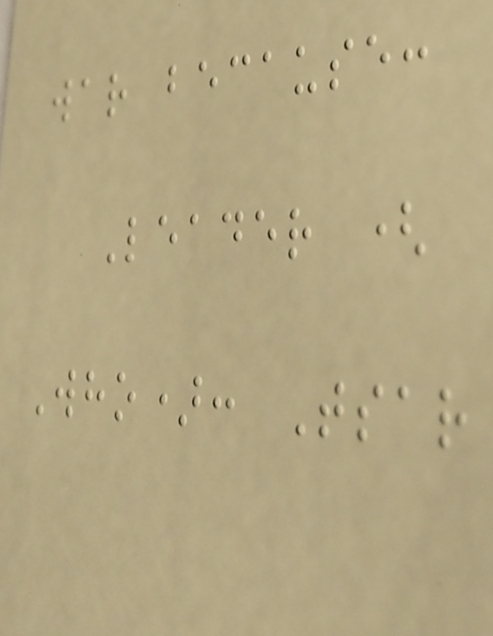war because:
Leader (
Who): Tsar
